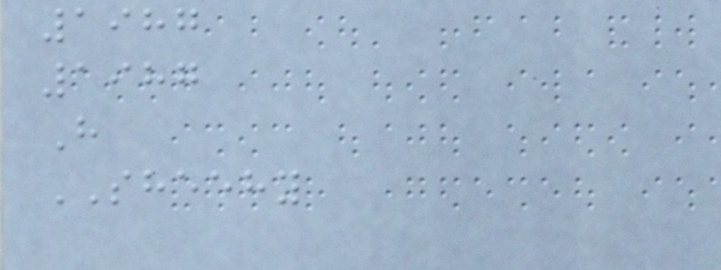1987
1987
H
SHEEHY
